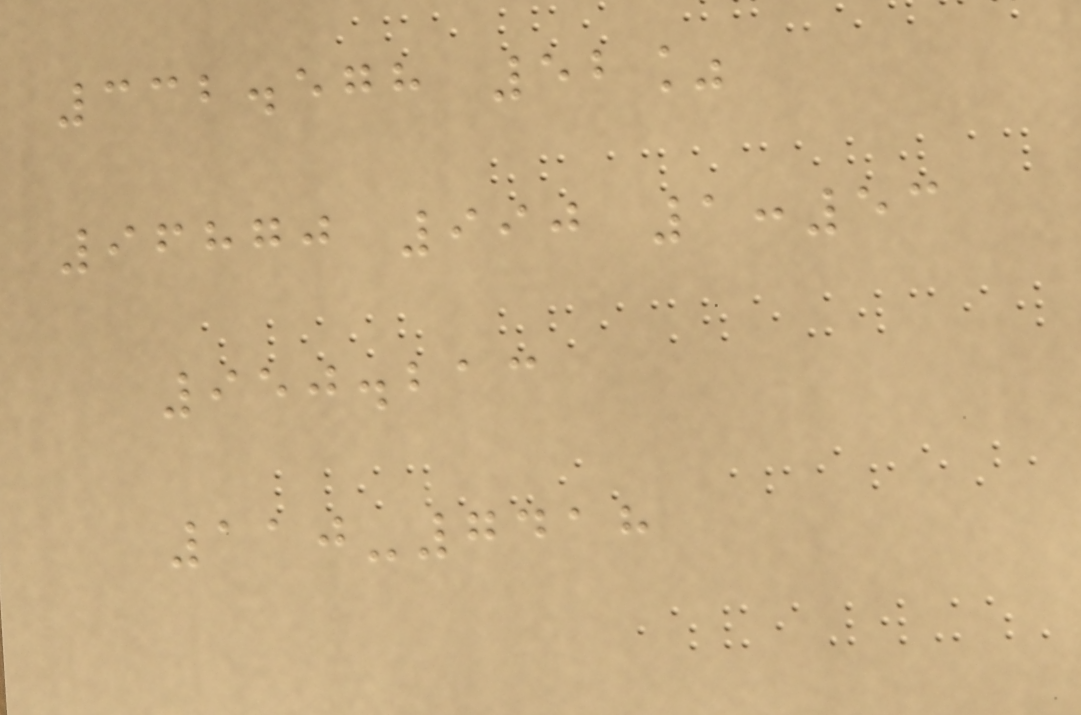332.578 52%
96870 990 1:53
950.213
110-7418
